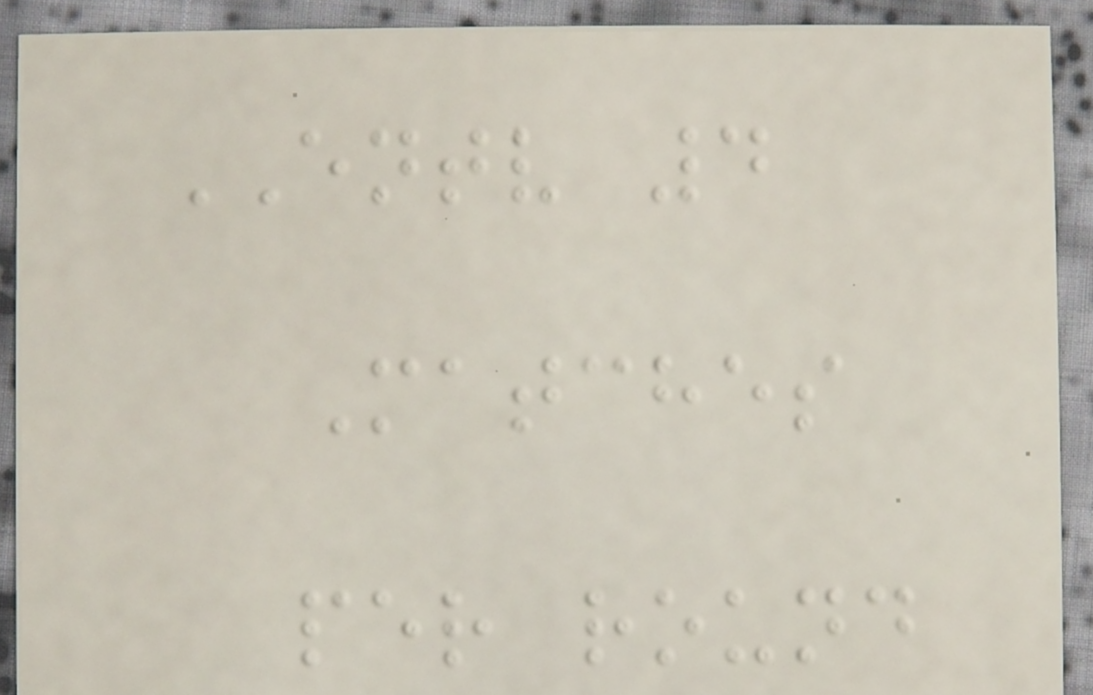ENTV 4
Matches
per round
